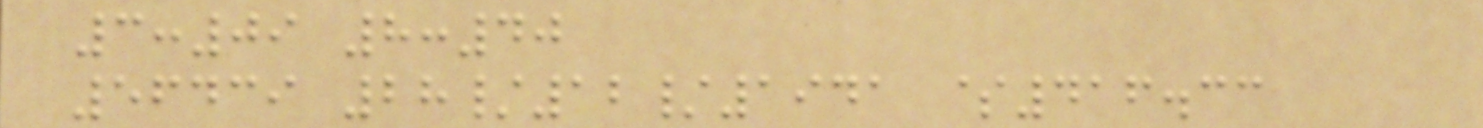3:09 8:40
56439 28/12/1941 $416.33
